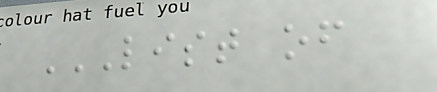LIST OF
